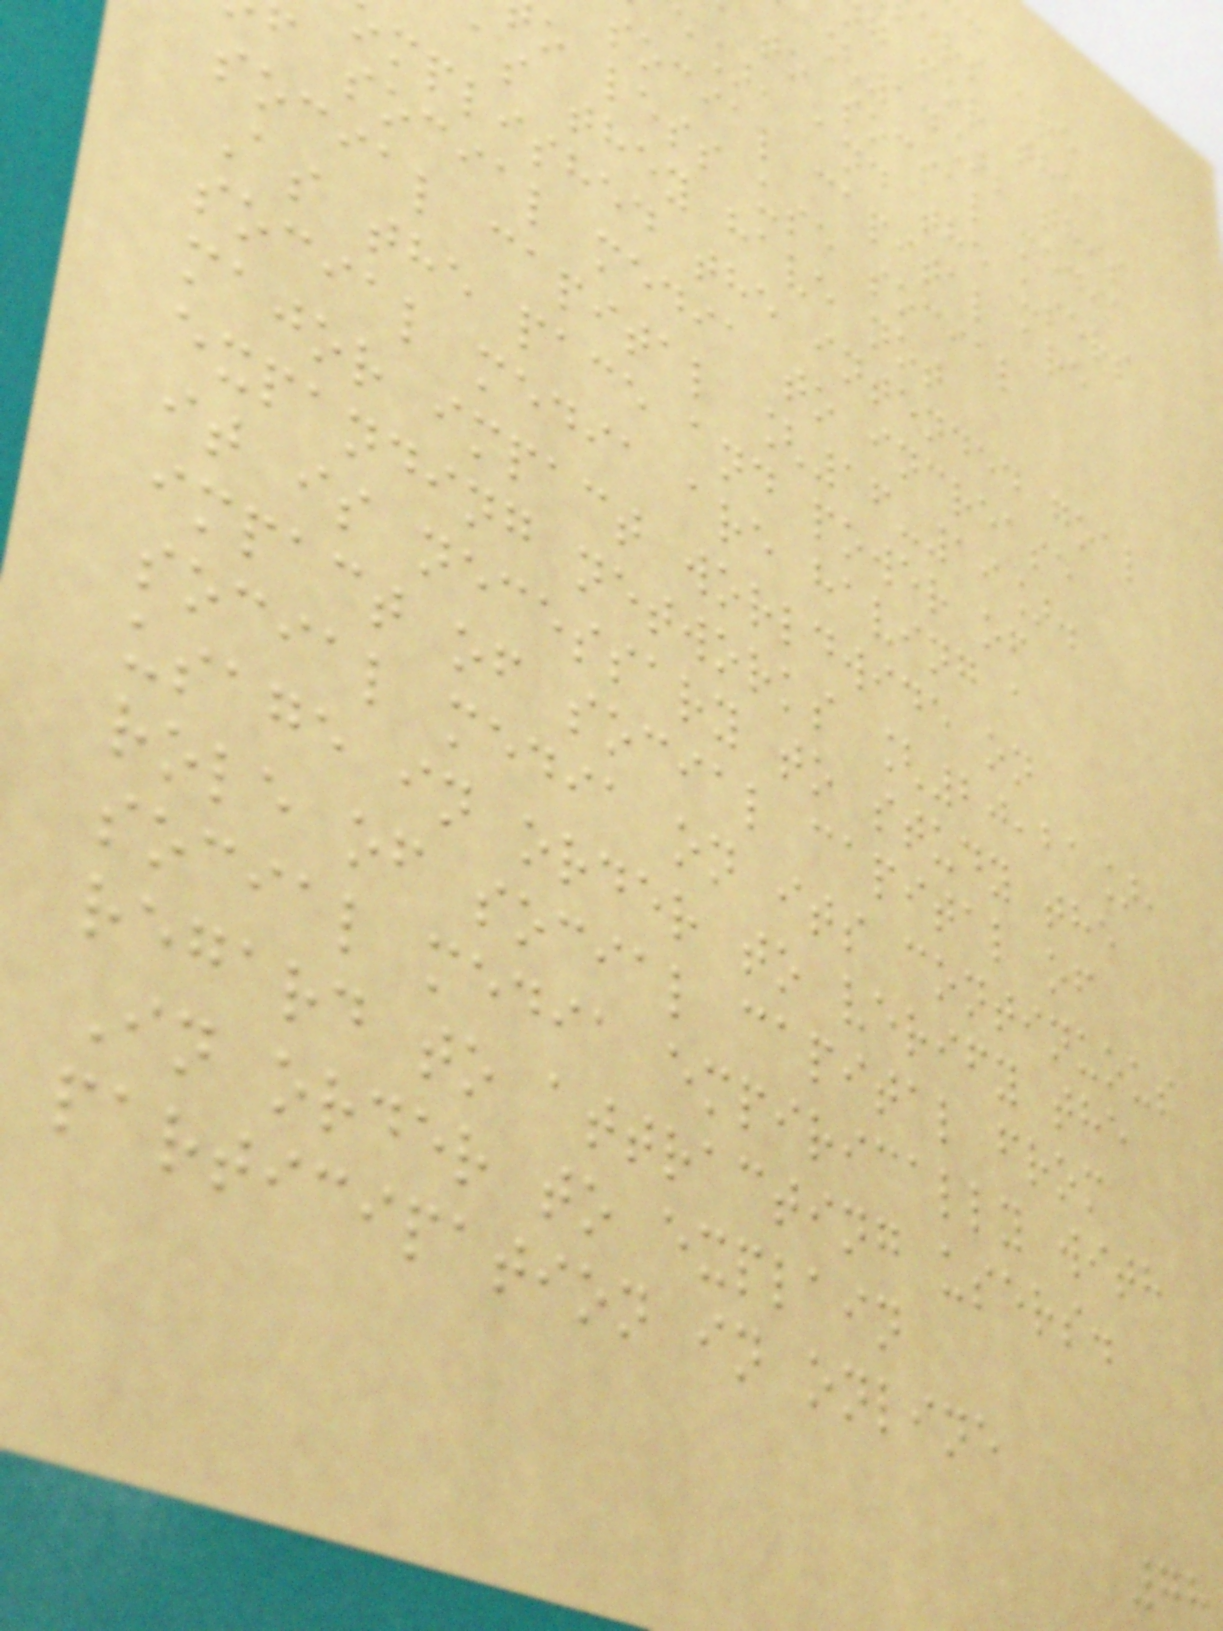ers are
g for the
[14]; this
to social media
e], and the users
social capital are
o less use social
as they have not
mplished the intended goal
social media to increase
social capital [16-19].
As the pace and power of
social media are having a
major impact worldwide on
expanding networks [20,21],
it is necessary to study the
impact of social capital of
social media on its continuous
usage in order to verify the
role of social capital from
social media empirically with
regard to attracting users.
In order to explain
participation in online
78
